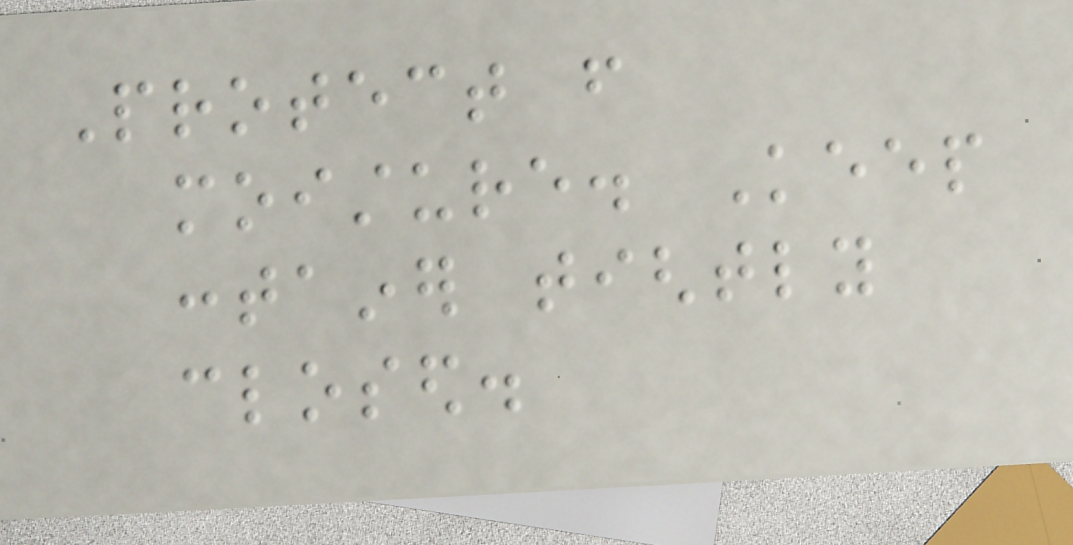Protect from
moisture. Keep
container tightly
closed.
